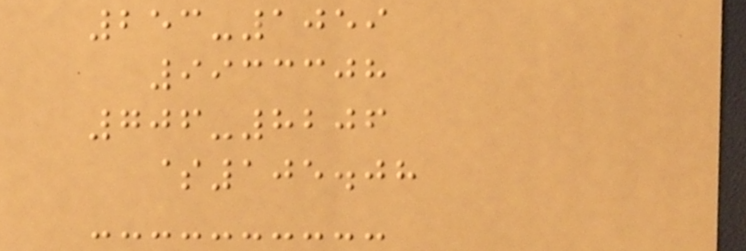253-1059
9933308
706-8206
$105.08
